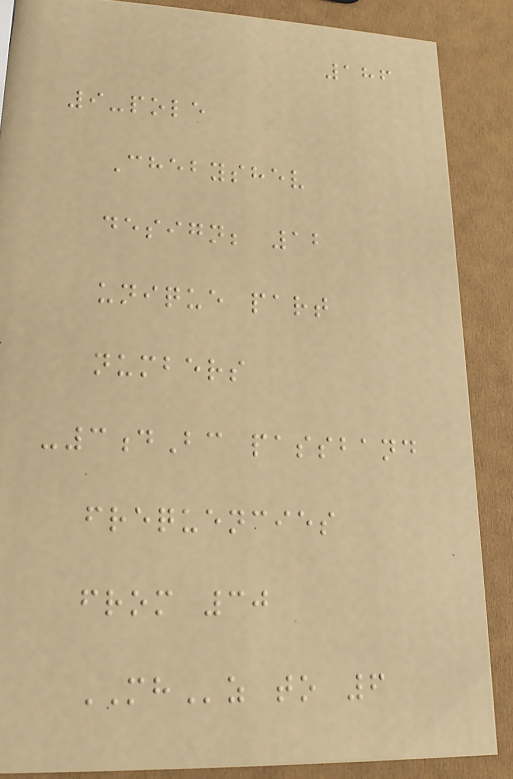186
9-pole
Chebyshev
design; 12
unique part
numbers
-3dBc passband
frequencies
from 30
MHz to 6
